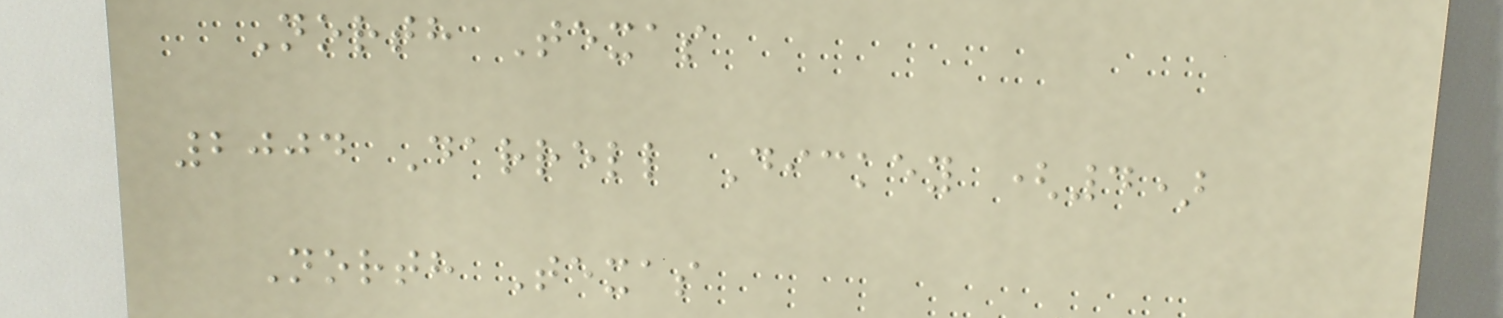North Texas
2004 Darrell Dickey (4)
North Texas
